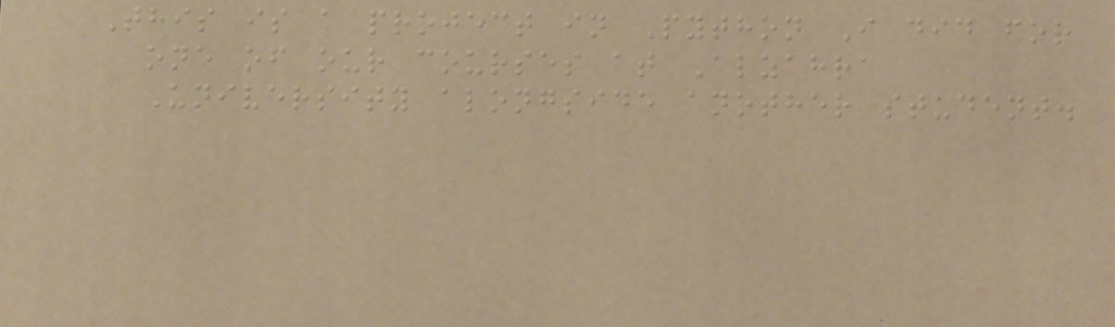This is a project in Python I did for
one of our courses at Alzahra
University alongside another student.
